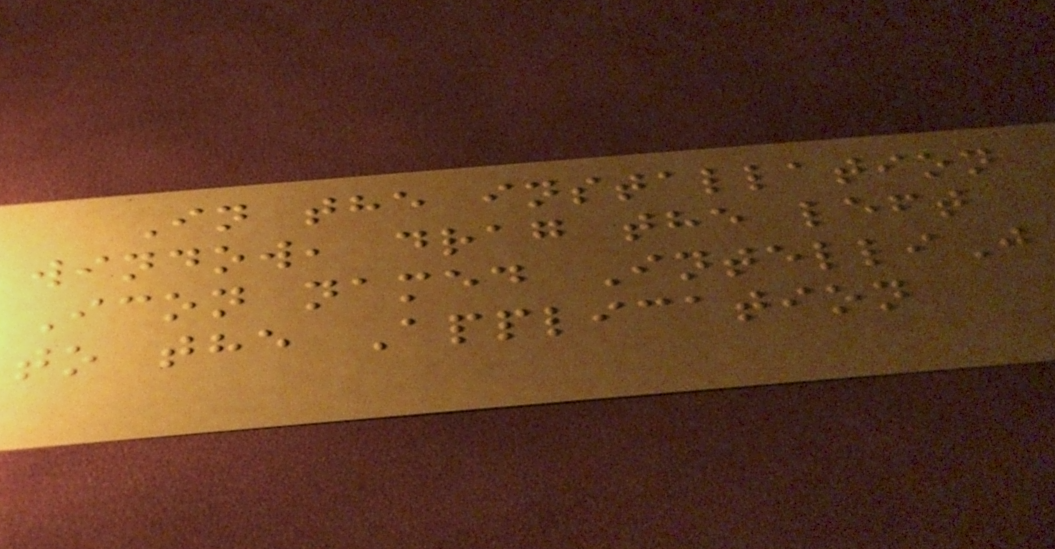In the installation
window, drag the left
Icon named IntelliJ
to the Application
